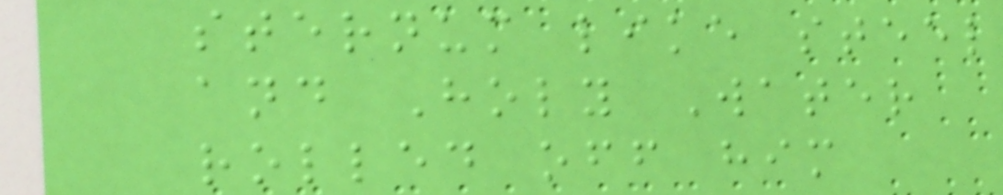sternum like steel
and Holy Water
rolled off him
